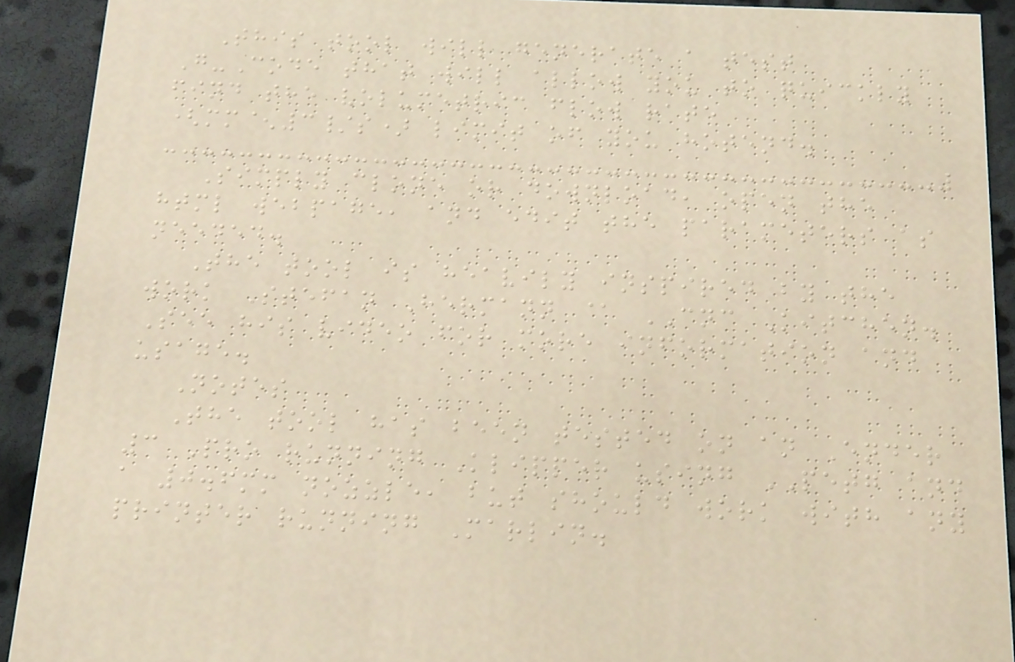This tool will generate a test
G-Code that will allow you to quickly
find the volumetric flow rate
(mm^3/s) limit of you hotend.
Simply clone or download, open the
html webpage, and edit the parameters as
needed.
The tool is heavily inspired by the
work Stefan Hermann @ CNC Kitchen.
See his video for more information and
usage.
Notes
The tool has been tested on an Ender
3 Pro running Klipper using PETG and
a 0.6mm nozzle, but should work with any
printer running Marlin.
